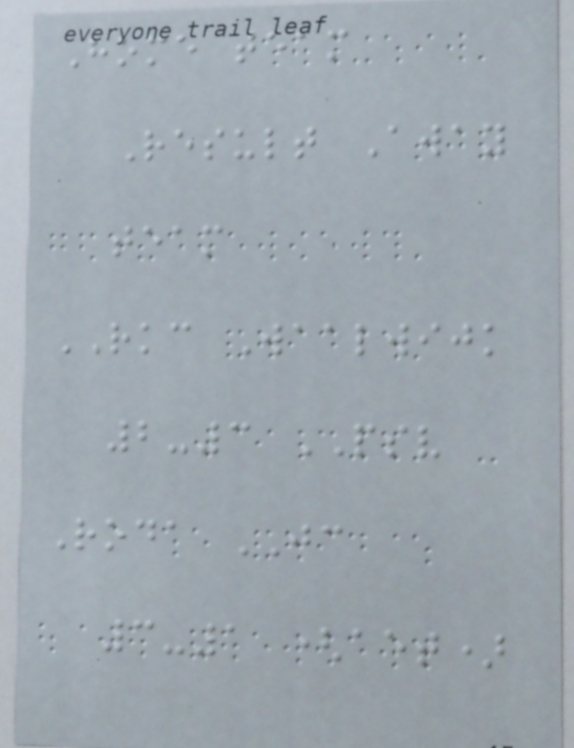Home team
Result Away
team
RKC Waalwijk
2-3 PSV
Roda JC
3-1 (aet)
